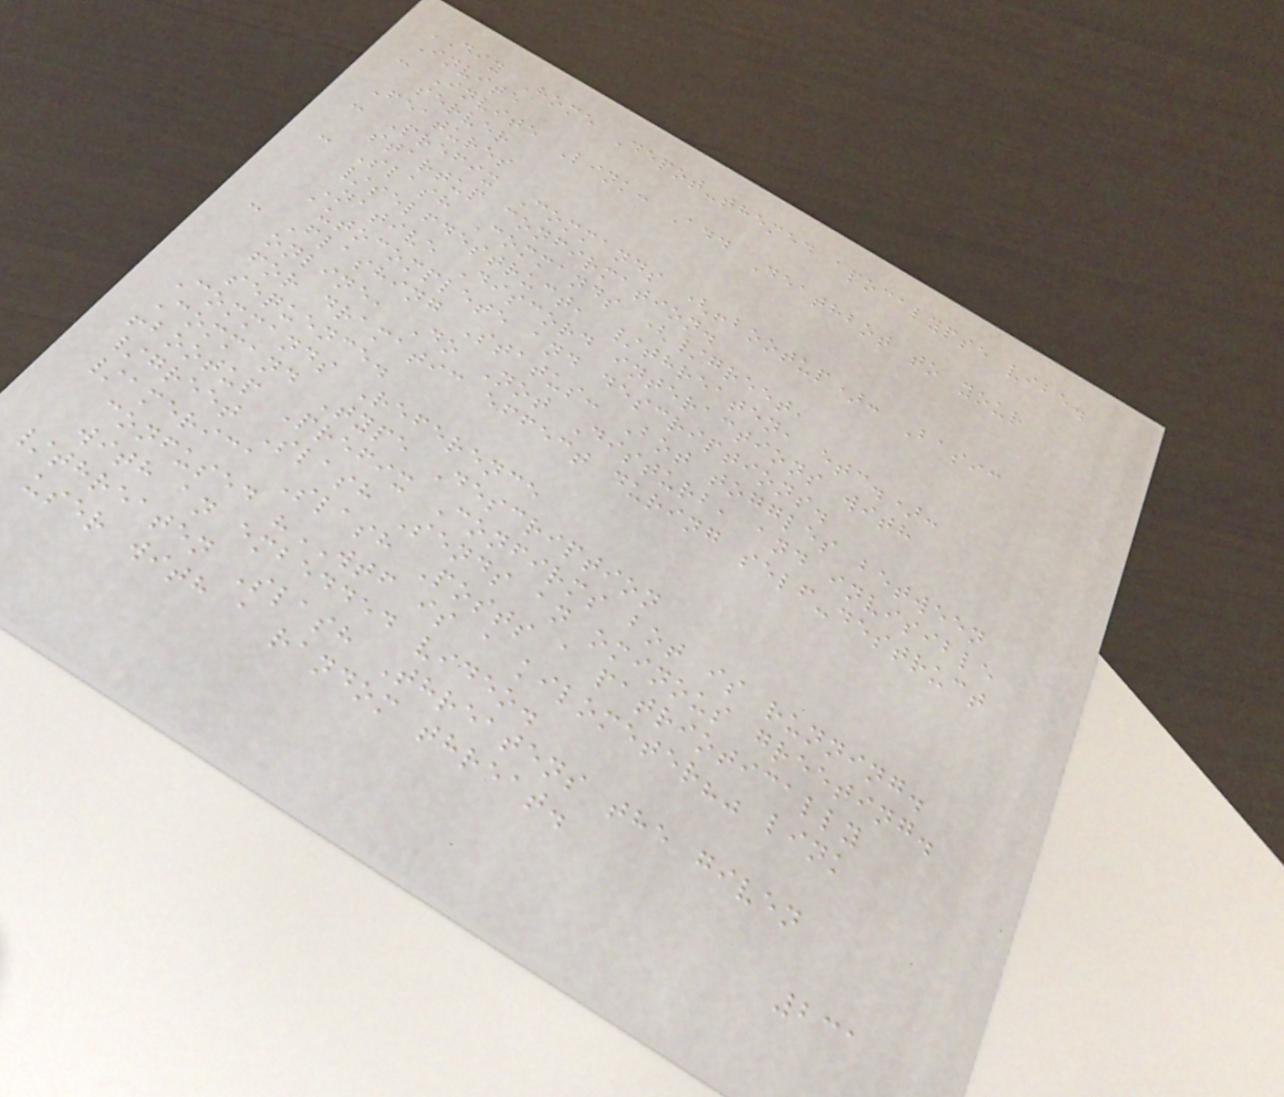DIY Home Depot-themed apocalypse vibe.
Invite
- Invite Link: Add Deathbot to your
server
Features
- Prefix Commands (!bootup): Basic
startup confirmation.
- Slash Commands (/greet,
/selfdestruct, /threaten, etc.):
Native Discord interactions with
autocomplete and descriptions.
- Flashing Status: Bot toggles between
online, Do Not Disturb, and invisible
for dramatic effect during self-destruct
sequence.
Commands Reference
Command Type Description
!bootup Prefix Confirms bot is running.
/greet Slash Sends an ominous greeting.
/america Slash Posts a patriotically
confused "WTF is a kilometer?" link
with an embedded video.
/threaten Slash Threatens the given
user with a random threat.
231
